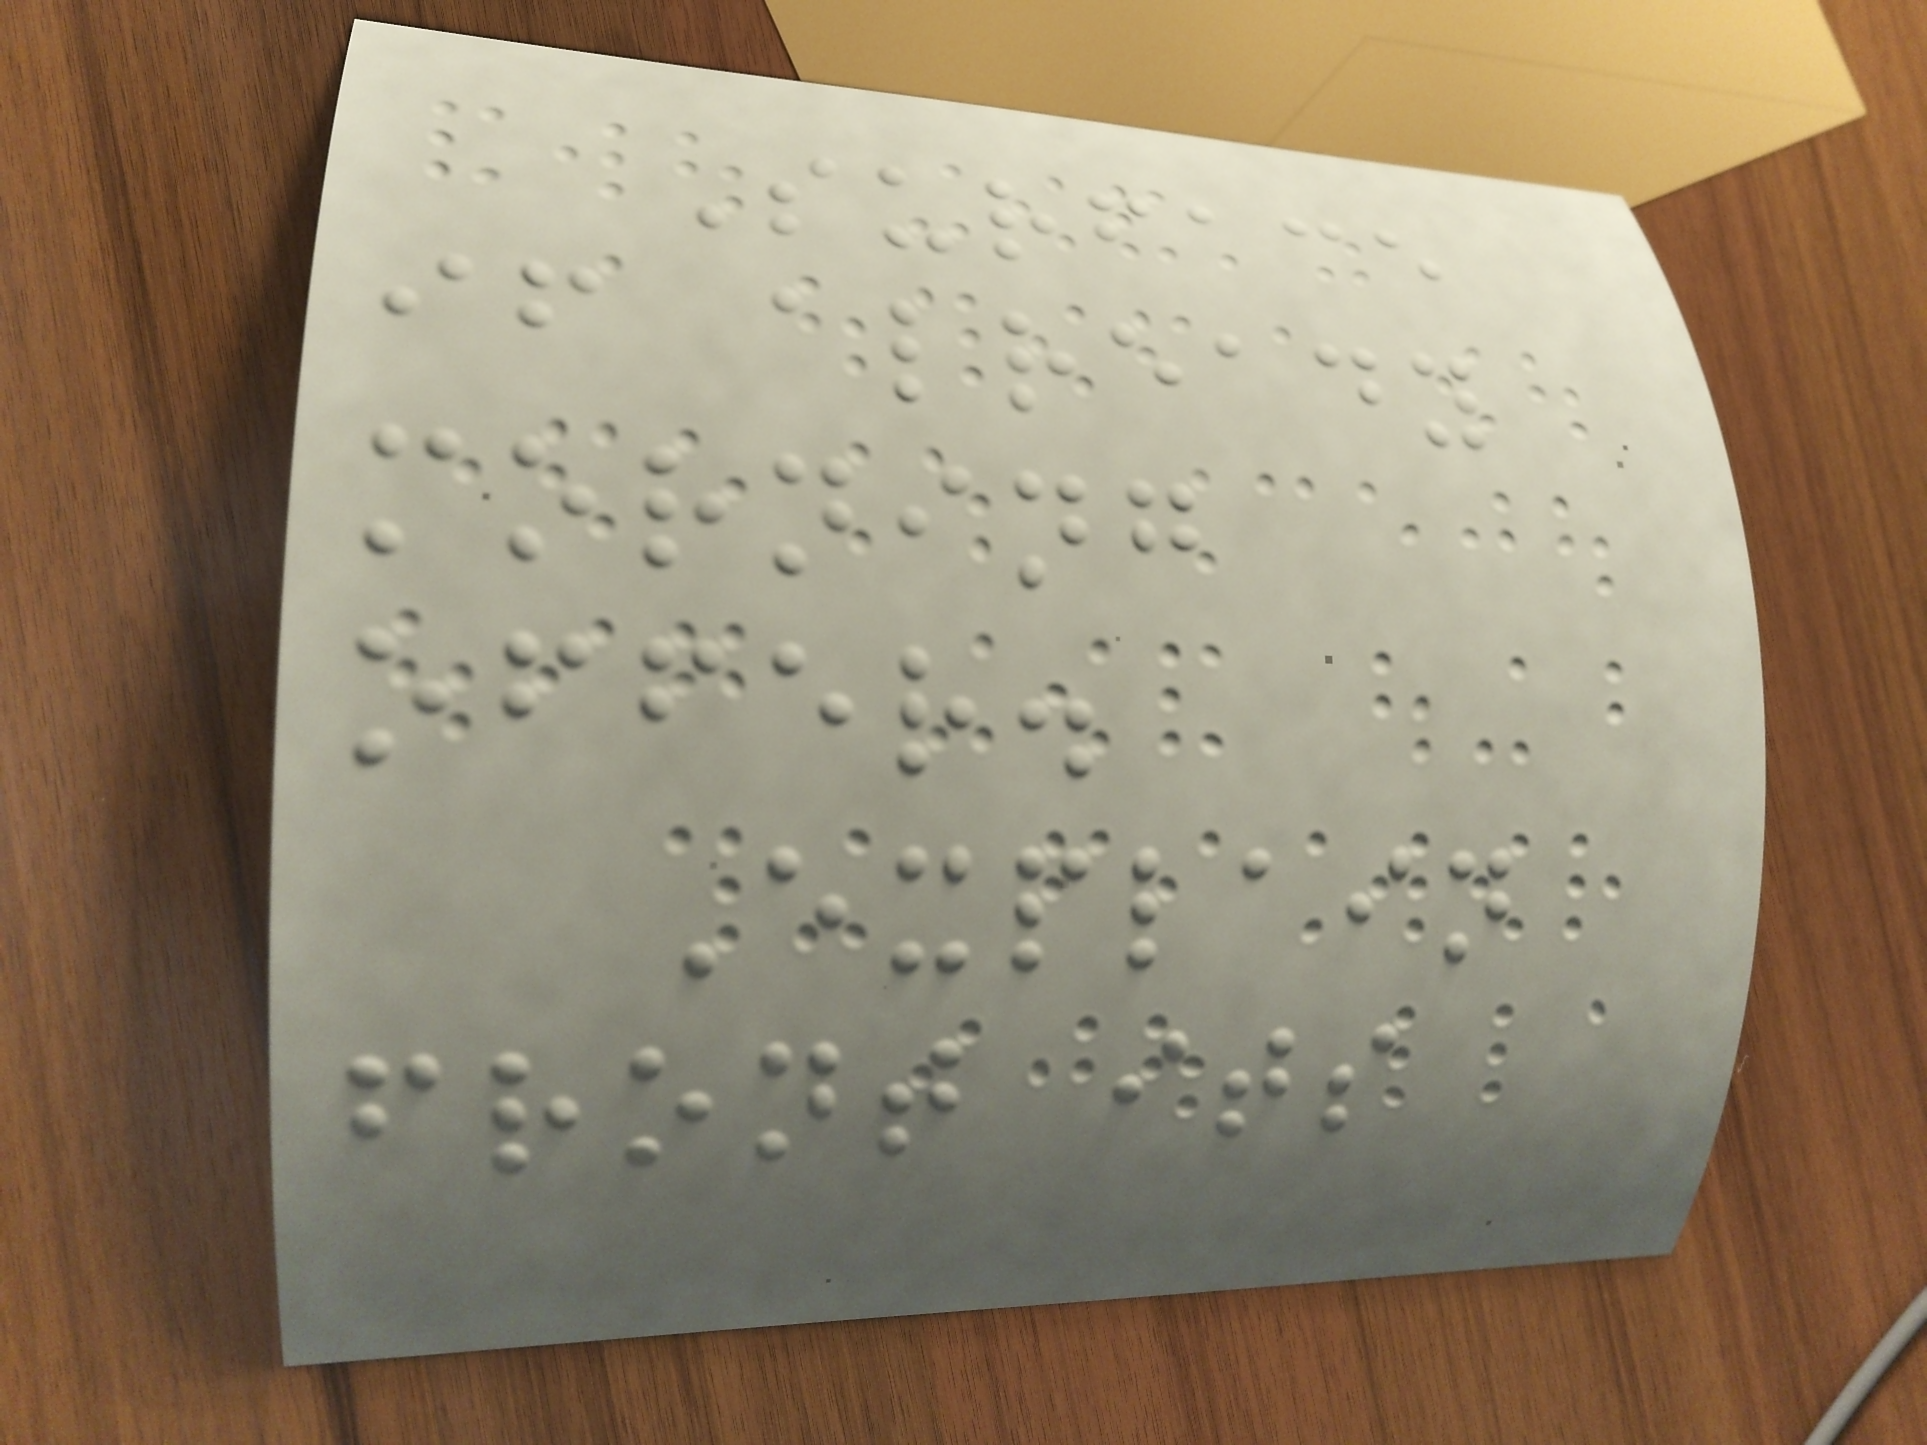Surface
if already
morning
offer.
Explain
front its
